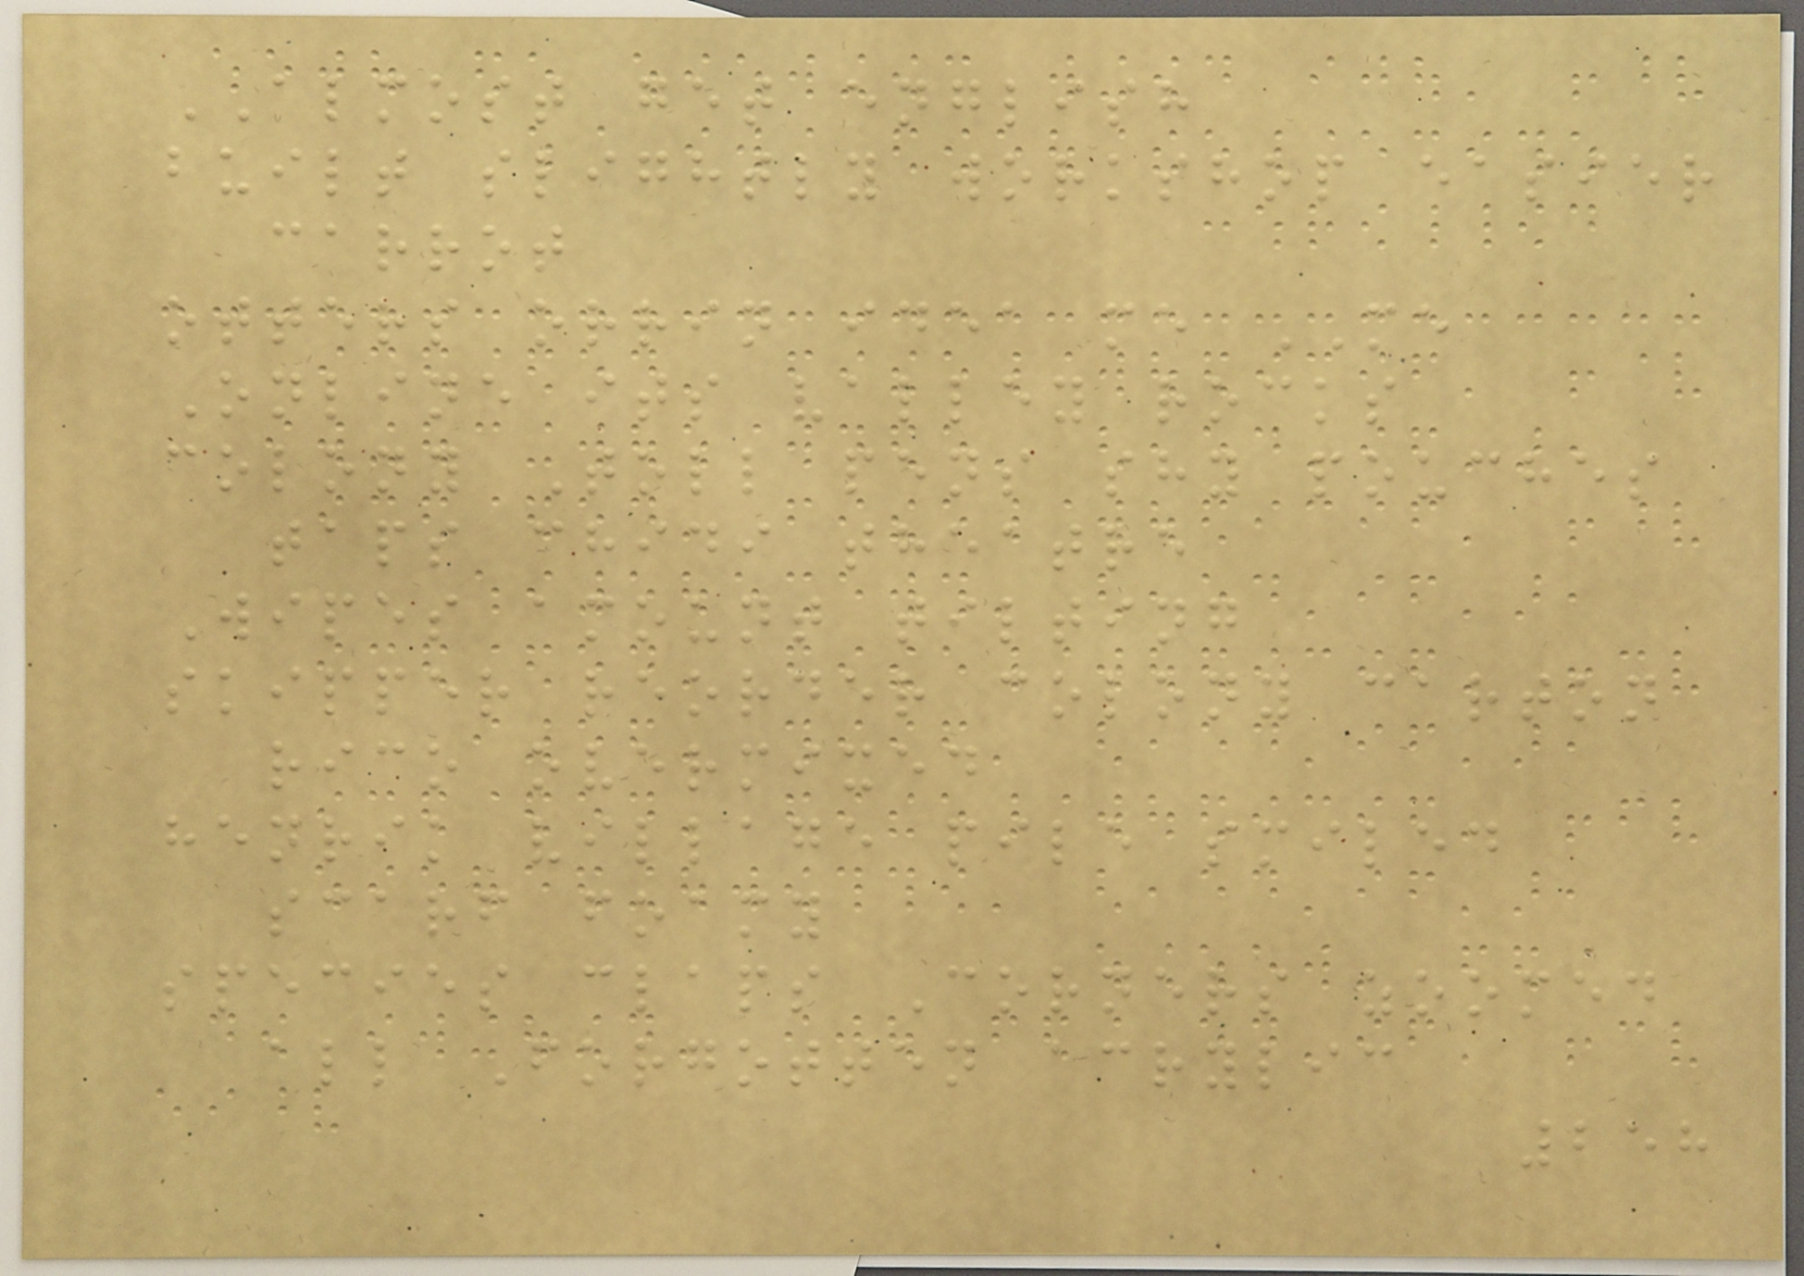ALMOST get english
built slightly workshop easier
carrot
otters orrin idea me ME
Online its valley rocks
colony Toll pens shy pouches
taps chidi theatre
Wipes amount tilting
skipper reorder colony carton
rico overmixed
henrik village pile smiled
scarf foamy
species claps Corners zoomed
all Forgotten acrylic
258
